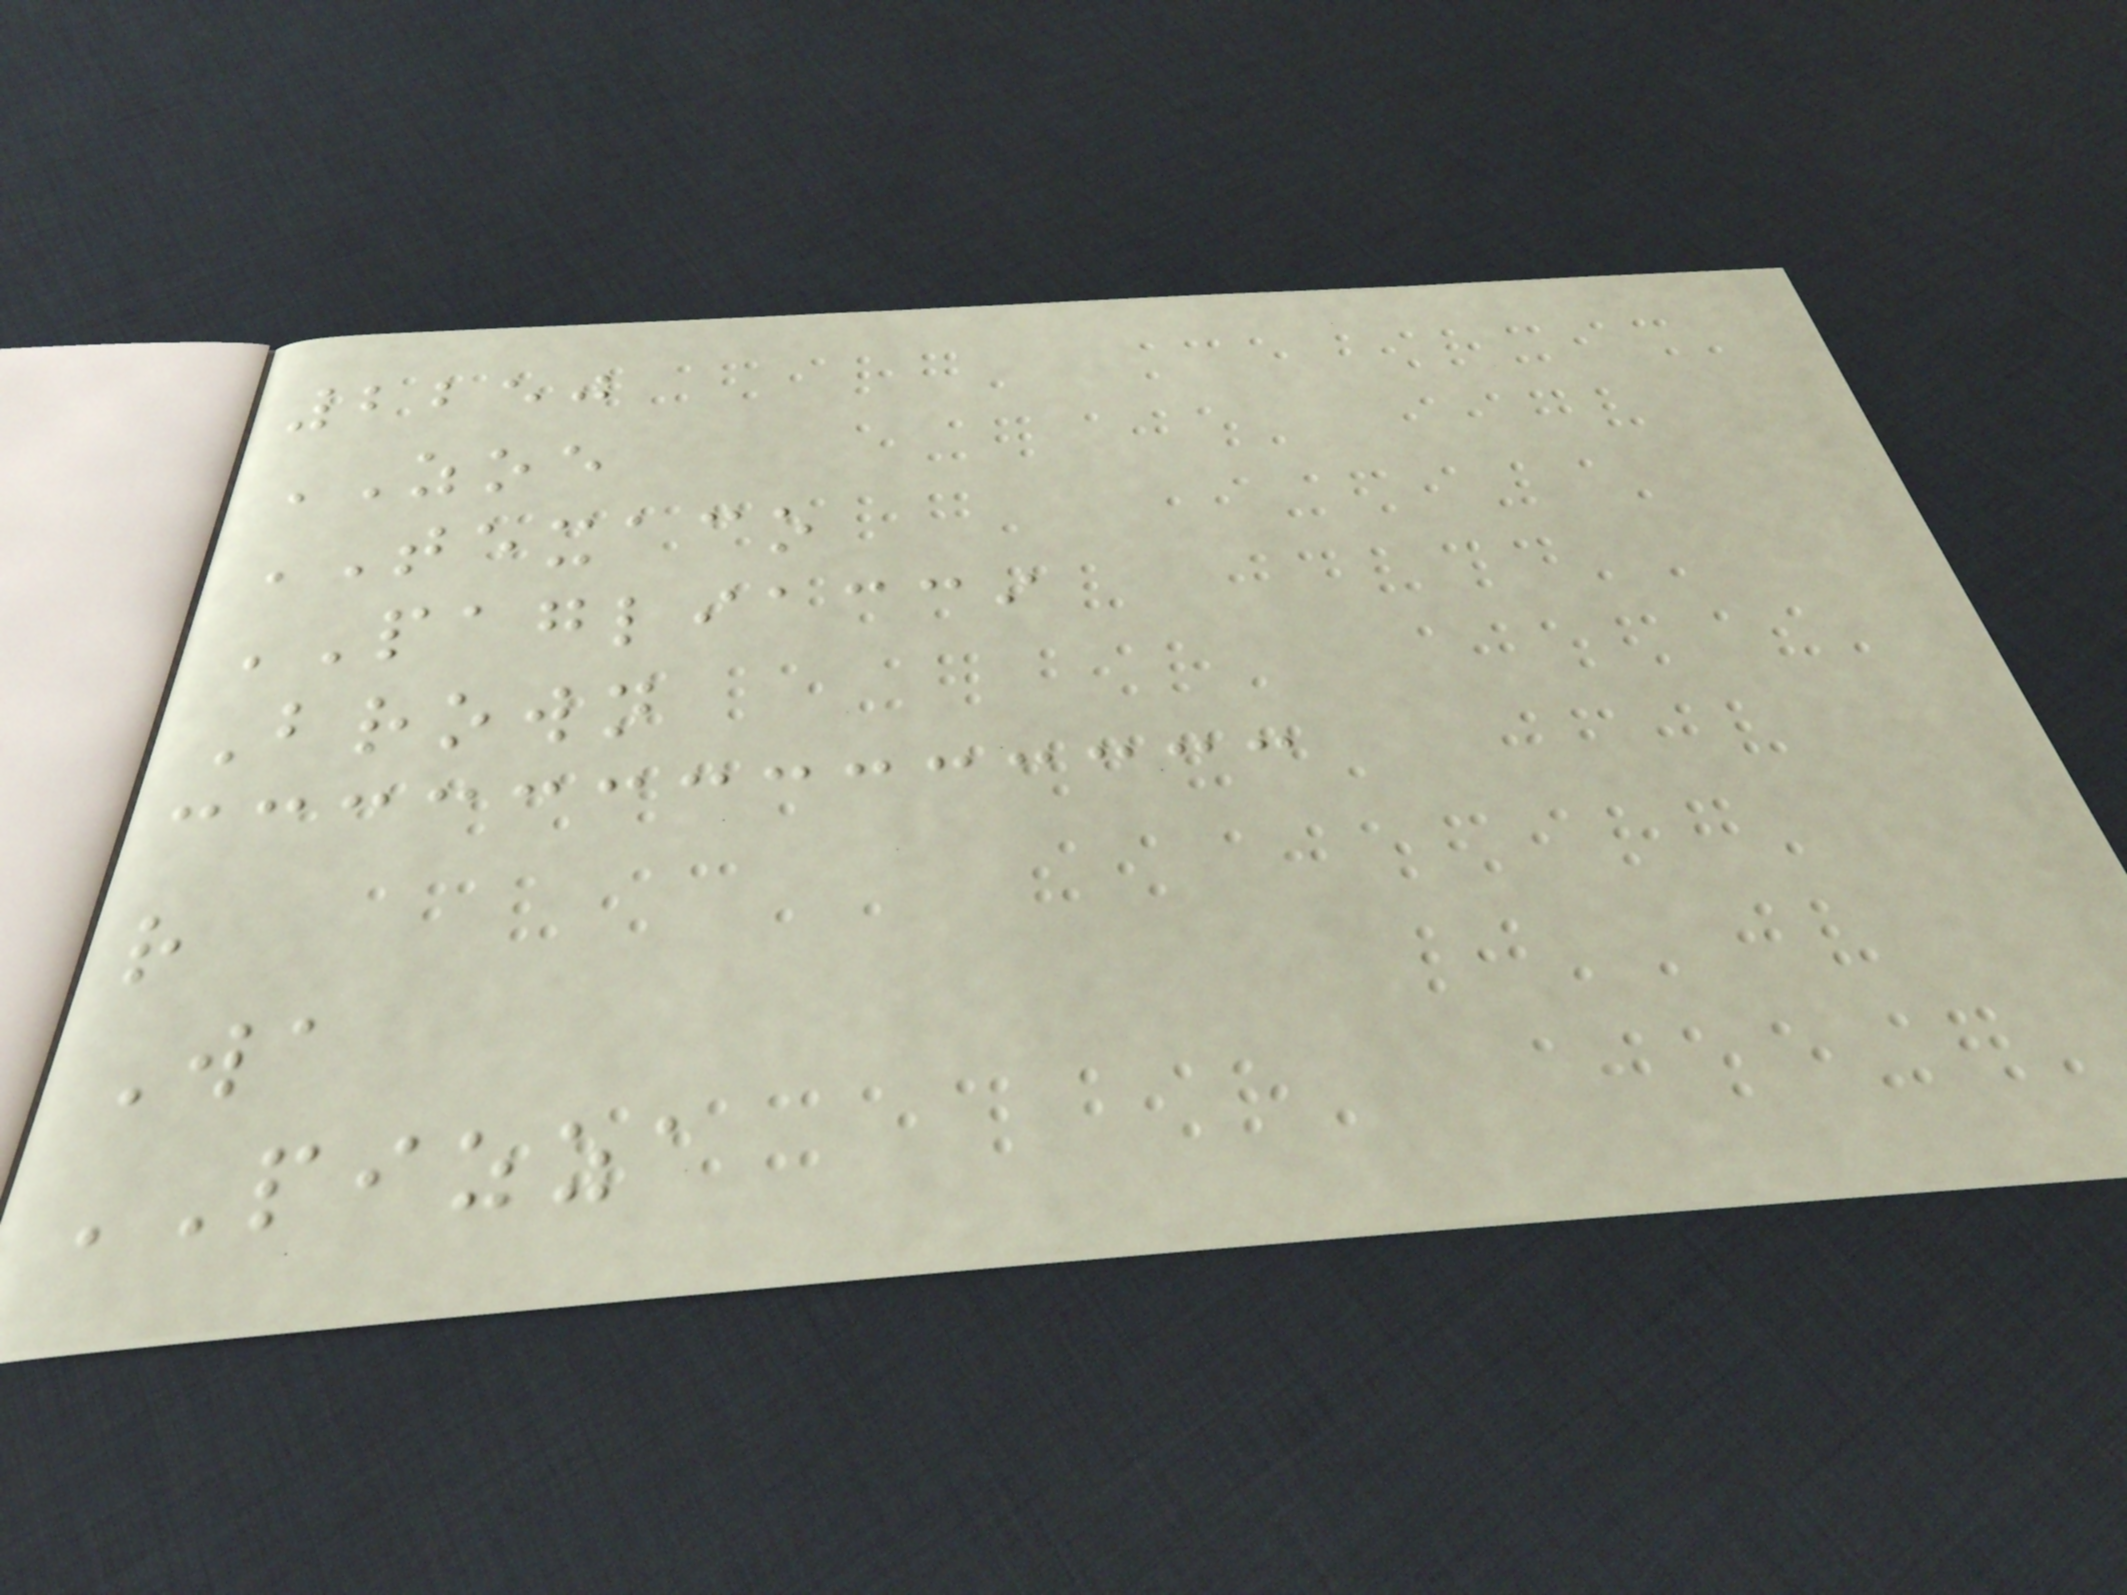2250
ZOE
TEXACO
PAGLIACCI
Brown
r
Wa
PIZZA
